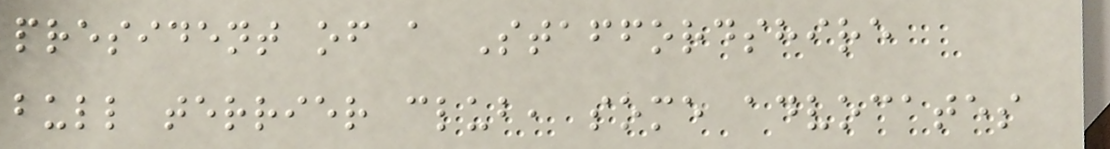president of a Staffordshire
bull terrier club, some advocates
